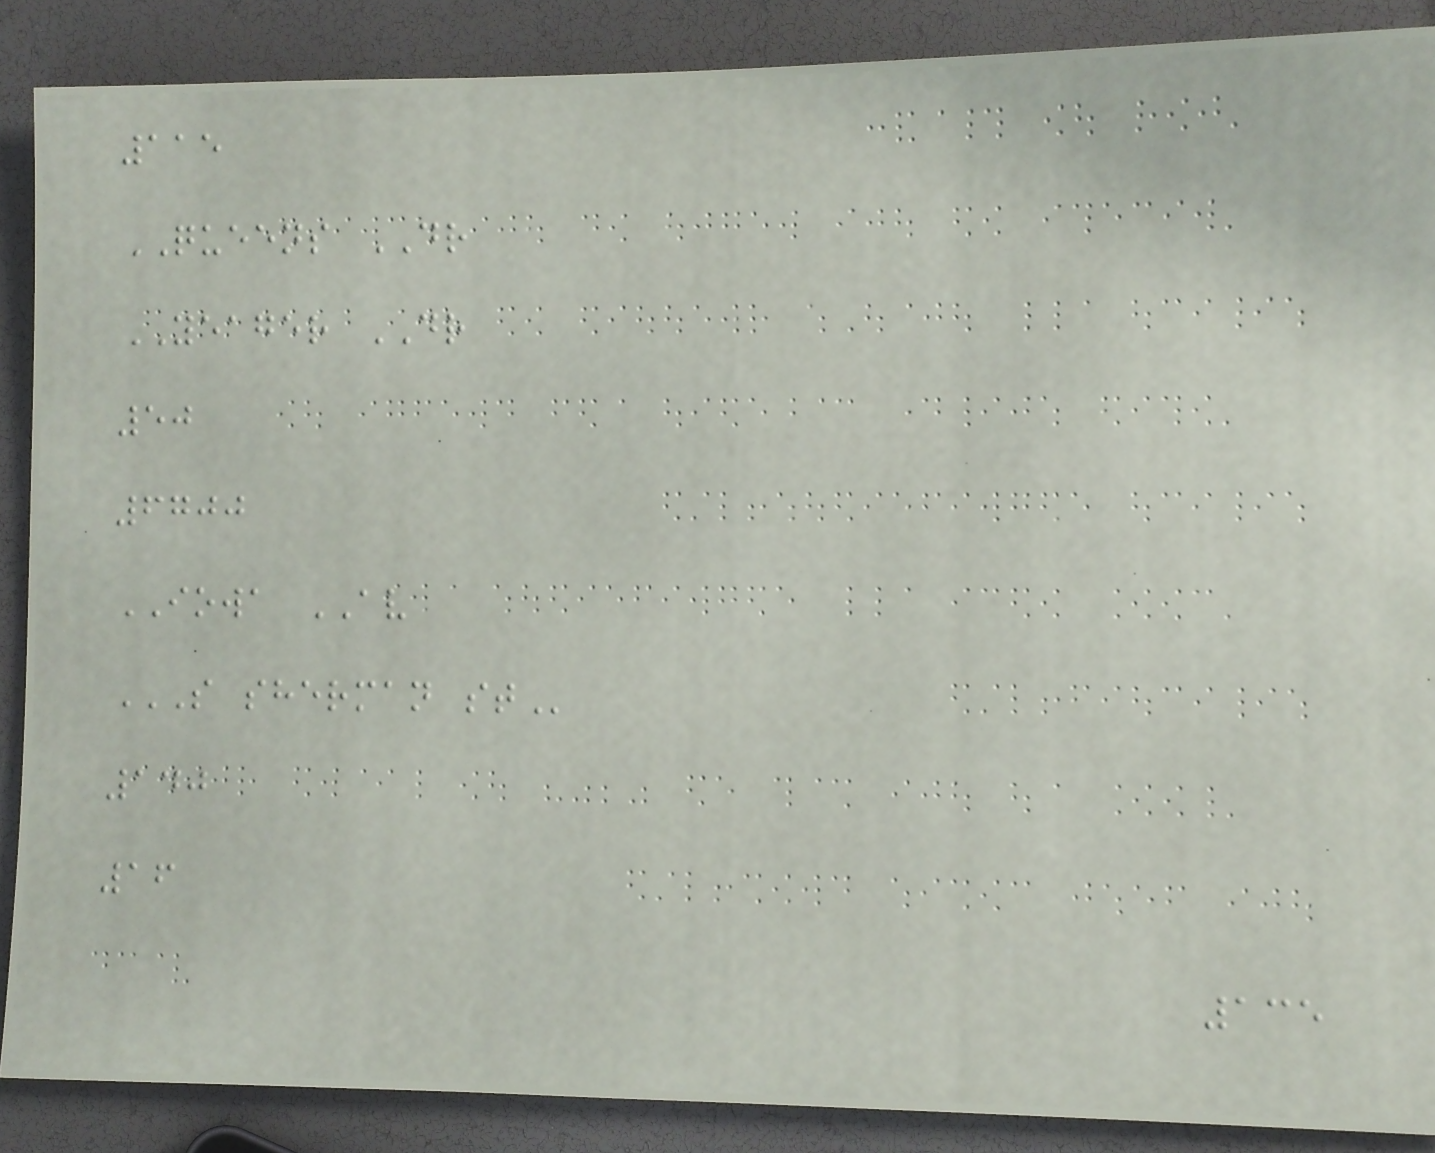115
QUEENS DR
YEAGER DR
50
6700
IOWA AV
S SHERMAN ST
140
16
135
